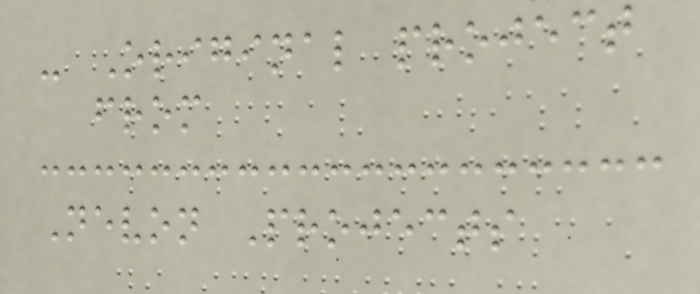- Original project
from
Nevon Projects
